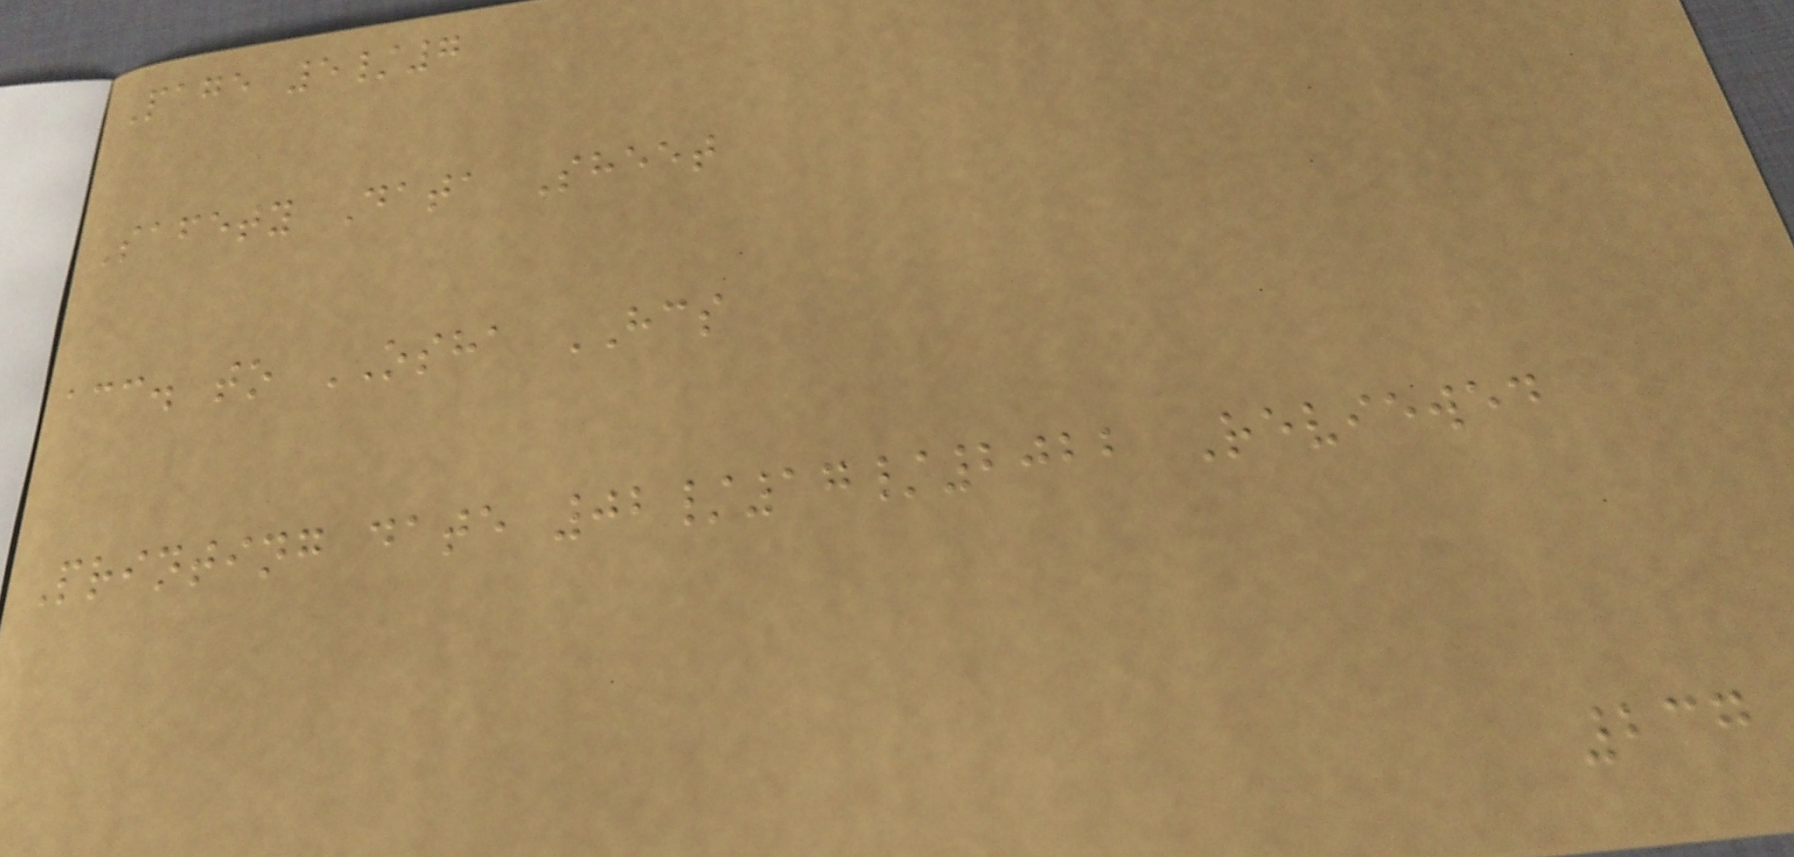Page 5/7
Safety Data Sheet
acc. to OSHA HCS
Printing date 02/17/2022 Reviewed
237
